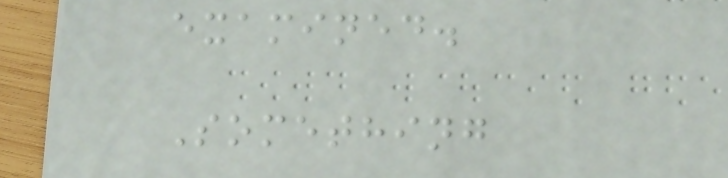examined.
Something
